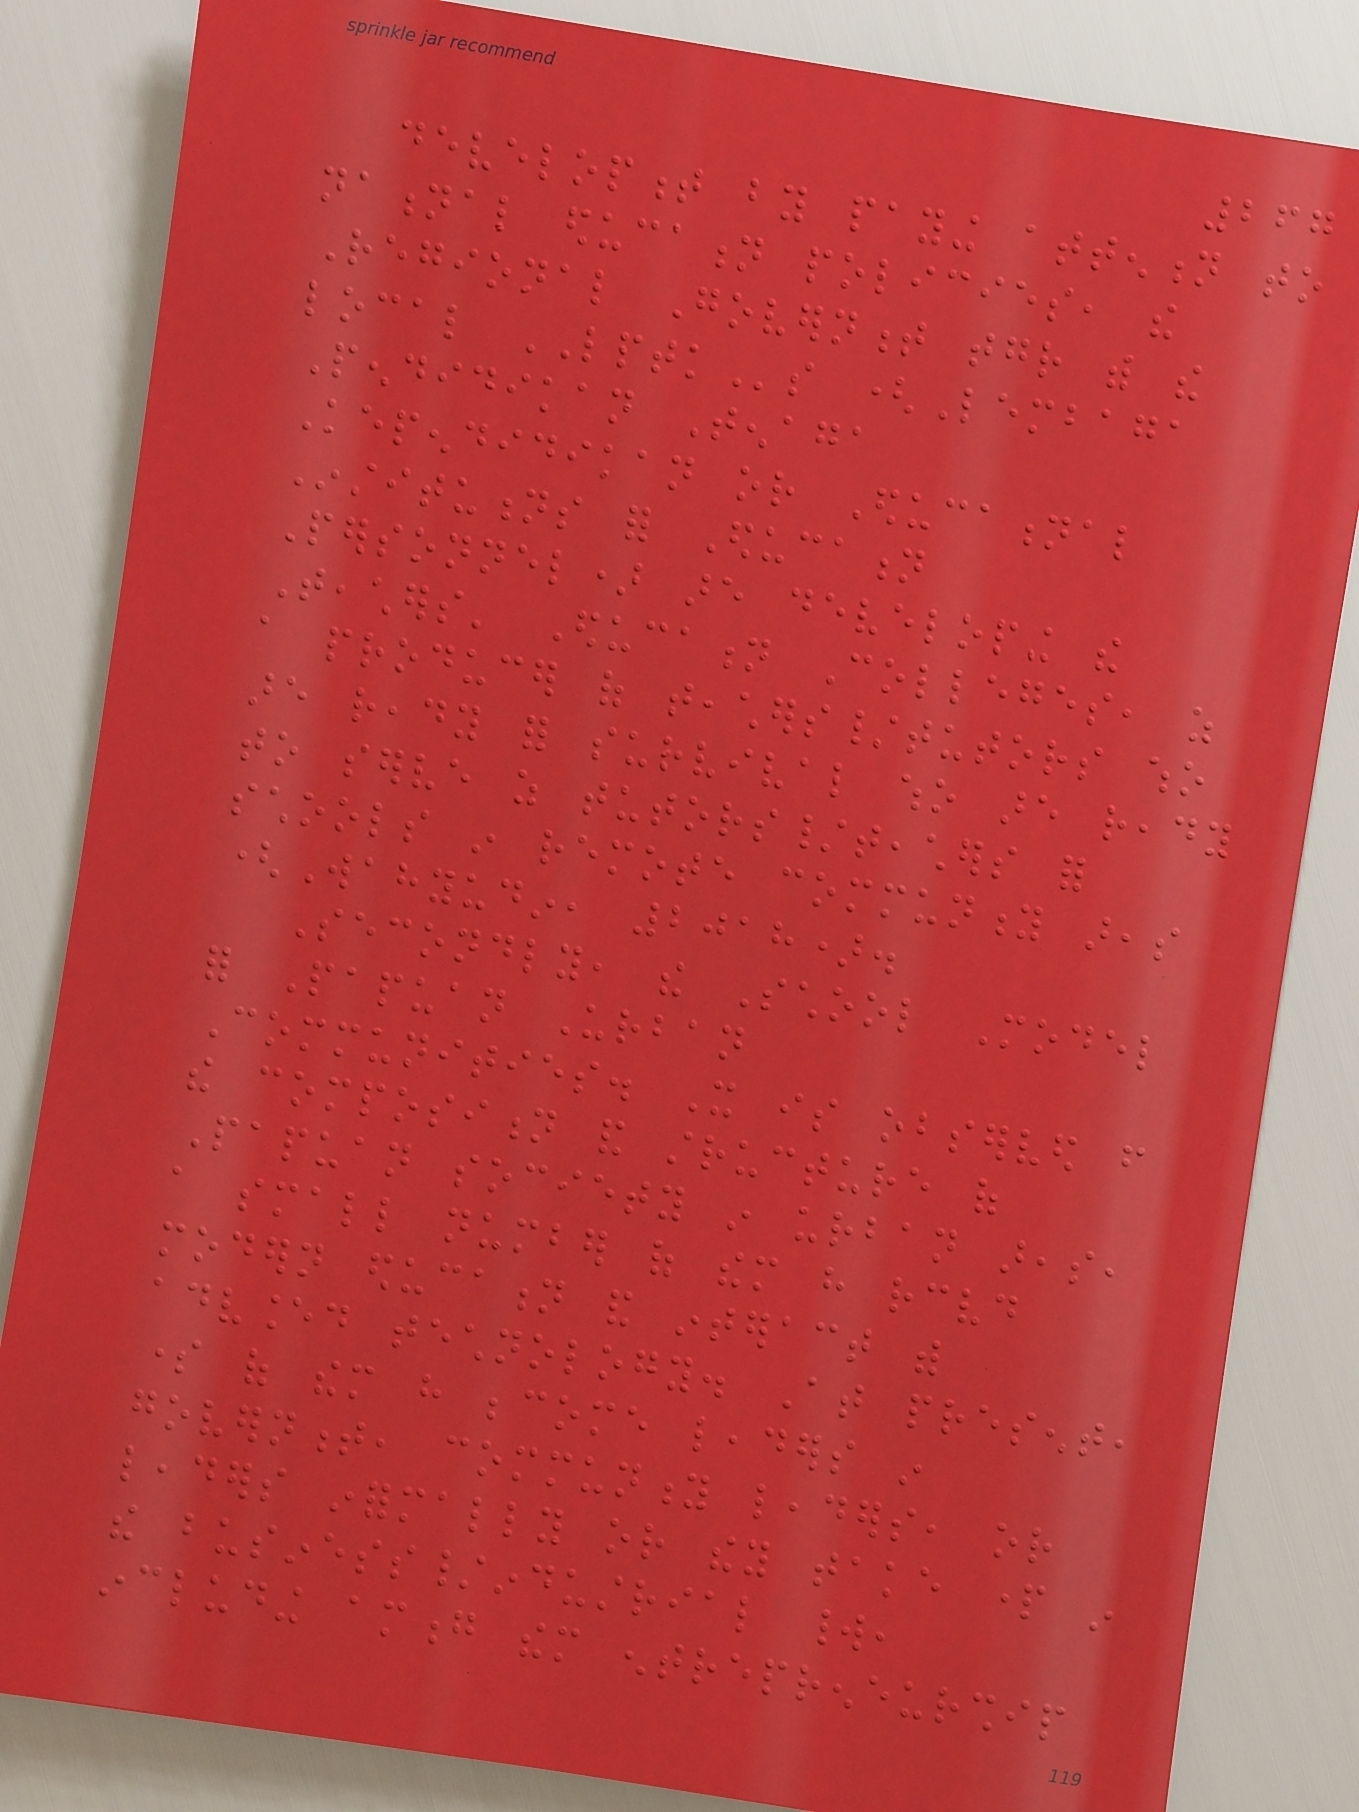267
development by paying attention to
national education policies, the
Regional Government together with the
local LPTKs (Lembaga
Pendidikan Tenaga
Kependidikan or Educational
Institutions for Education
Personnel) are developing the
Teachers' Education Colleges, as
a producer of teachers/tutors who
are ready for survival who are ready
to serve as tutors/teachers for
schools in remote community areas
(Wahyudin, 2018).
Secondly, the School Model
for Papuan Urban
Communities. It is observed from
the composition and structure of
Papuan society in urban areas,
a small number of them have received
modern education and interact with
advanced technology. At present,
some of them have become leaders in
government, community leaders, or
leaders informally or they take part in
the business/industrial world,
including among them entrepreneurship
